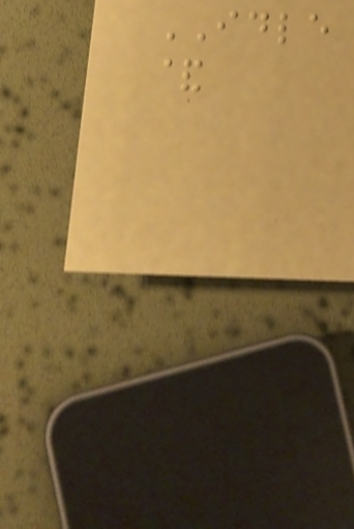IDLE
&
